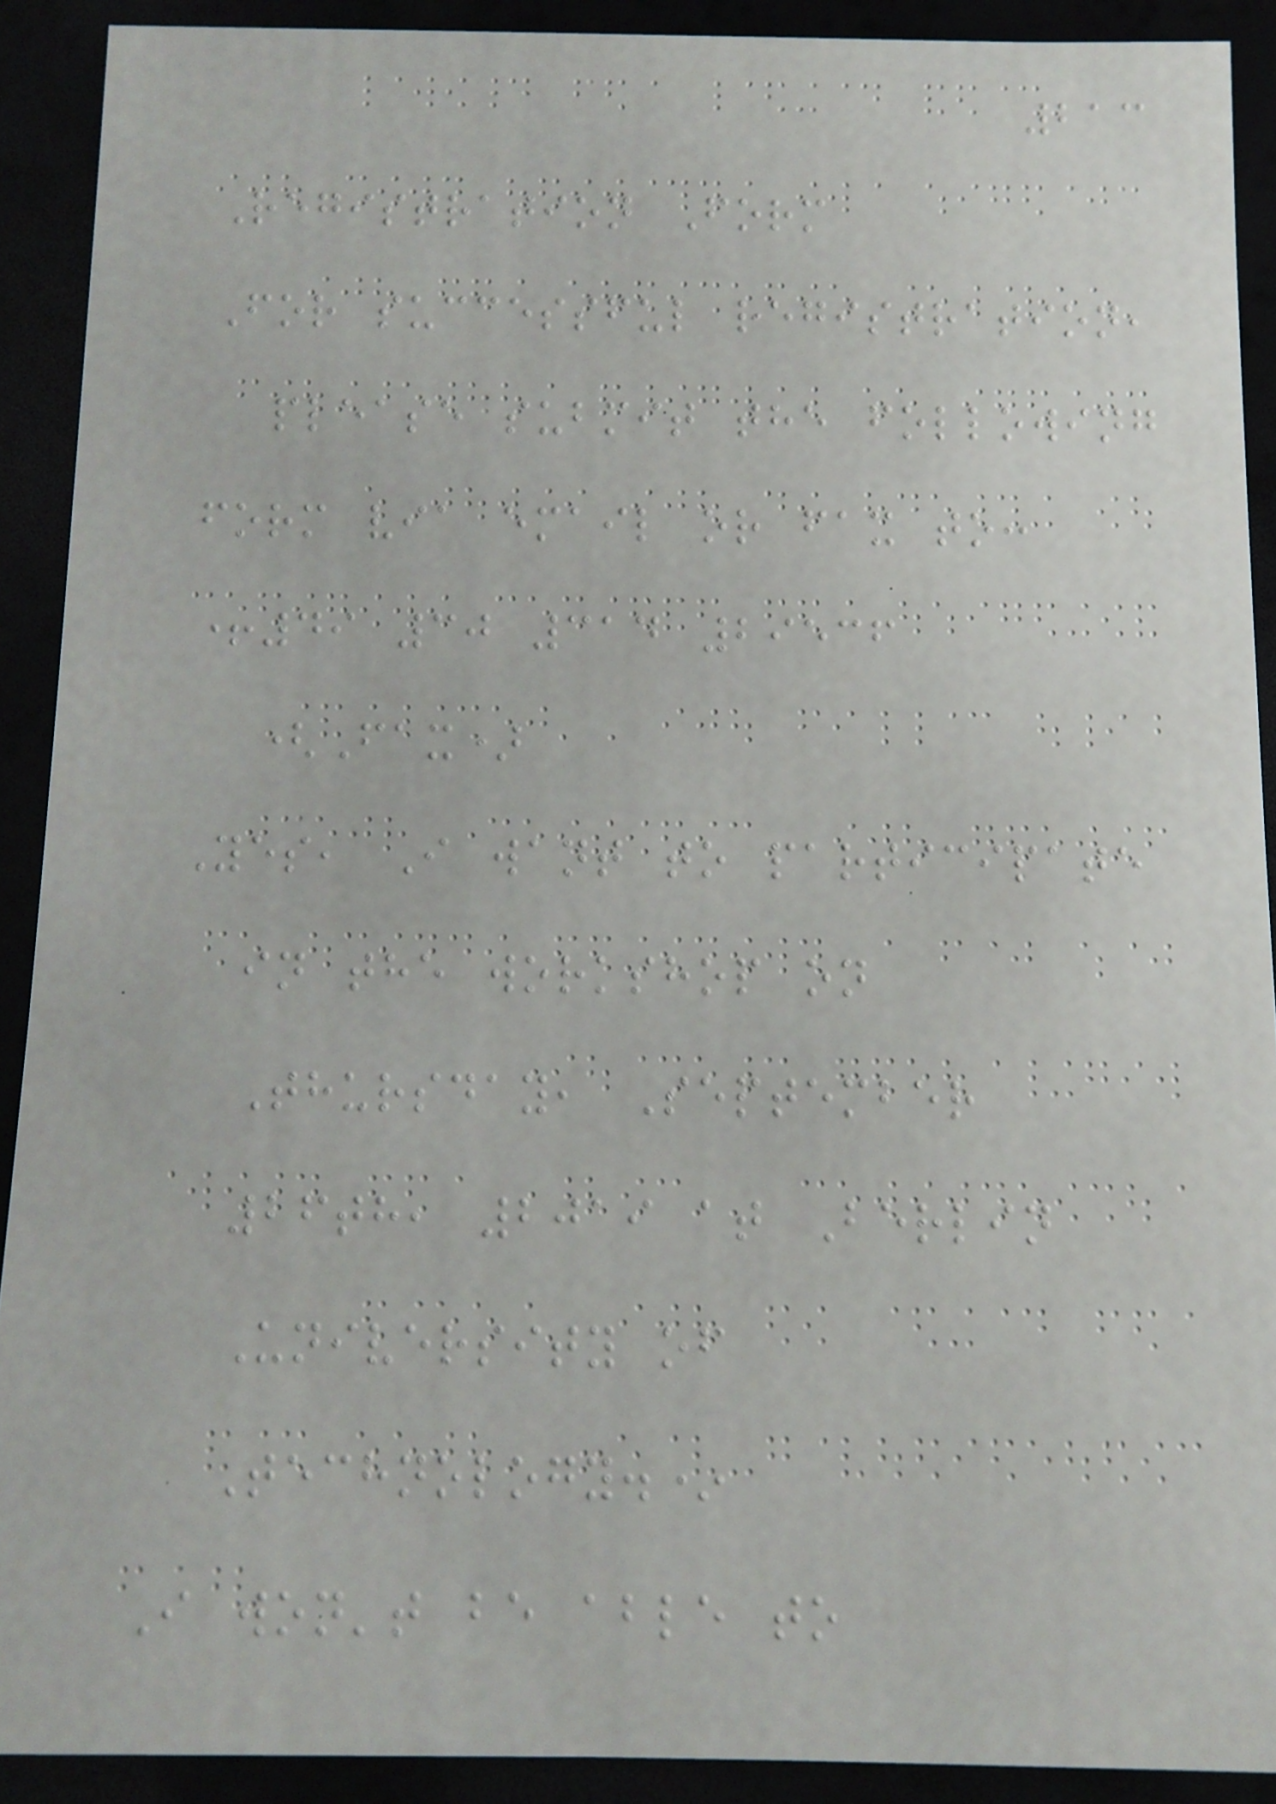213
Registration Form
For successful registration,
please submit the following
form via email or fax to:
+49 30 314 29536
(Fax)
Yes, I want to participate
in the workshop on
Thursday, September
26th, 2019 at Berlin
University of
Technology.*
I won't be able to
